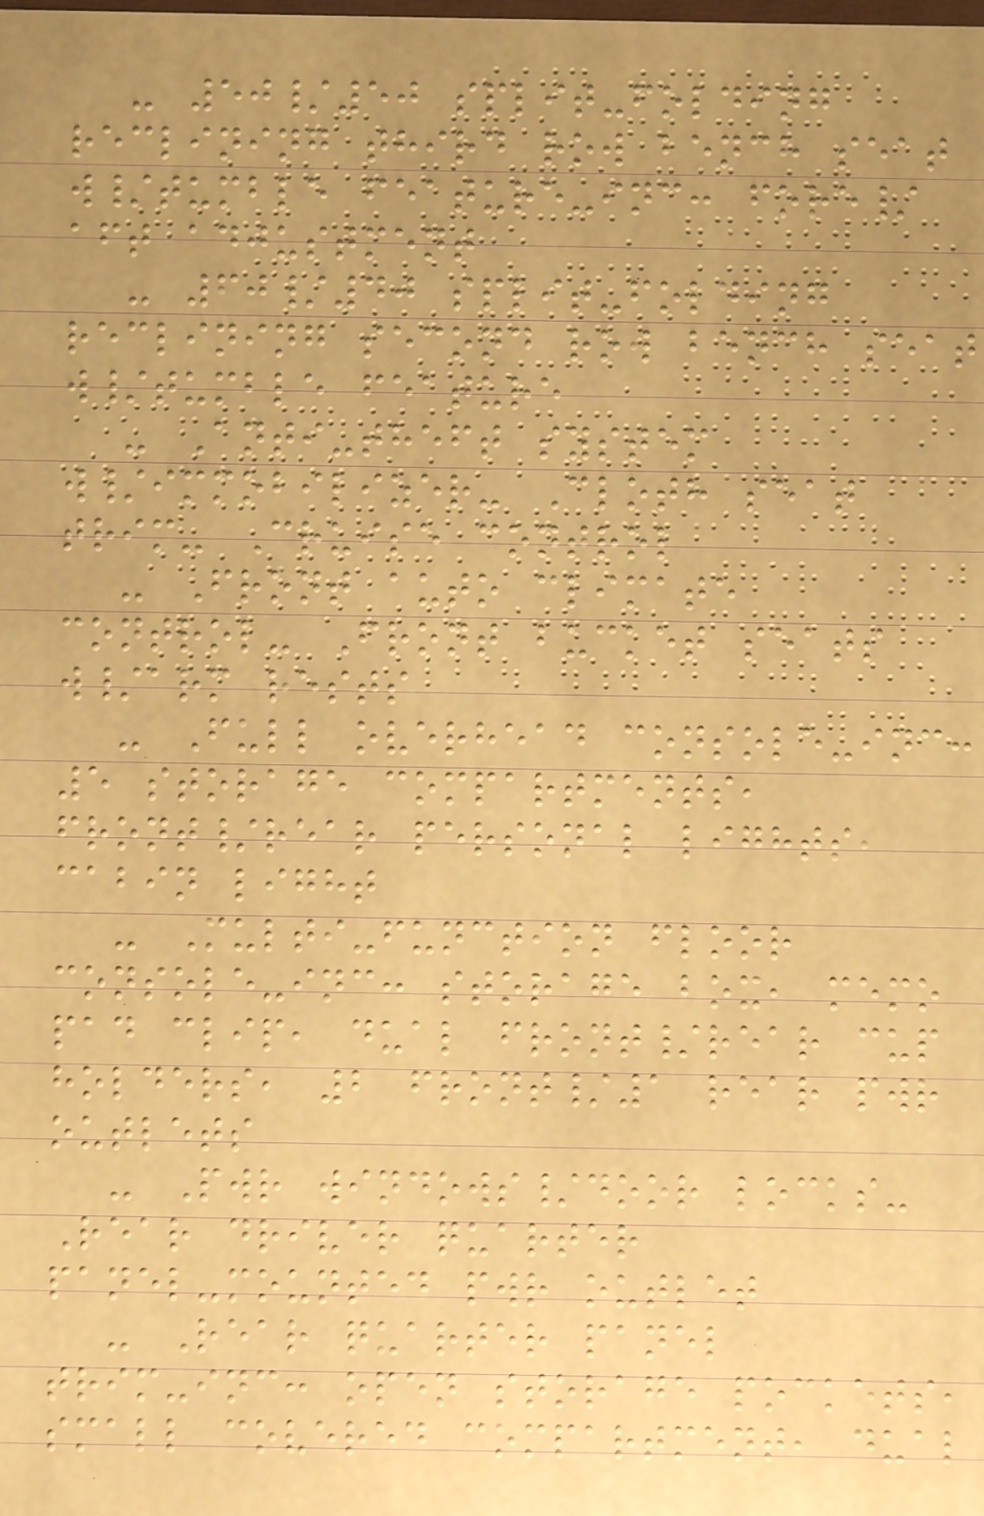- 50/50 split-folding
reclining third row bench seat
w/tumble feature-inc: fore/
aft adjustment
- 60/40 split-folding
reclining second row bench seat
w/tumble feature
- Anti-theft system
w/immobilizer- Cloth seat
trim- Cruise control
- Front auto climate
control- Front bucket seats
w/arm rests
- Full overhead console-inc:
5 storage compartments,
front/rear personal lights,
cabin light
- Multi-function floor
console-inc: storage box, memo
pad clip, dual front/rear cup
holders, 2 front/1 rear pwr
outlets
- Pwr windows/door locks-
Rear driver quarter
panel-mounted pwr outlet
- Rear quarter panel
trim-inc: open storage pockets,
small covered compartment, dual
